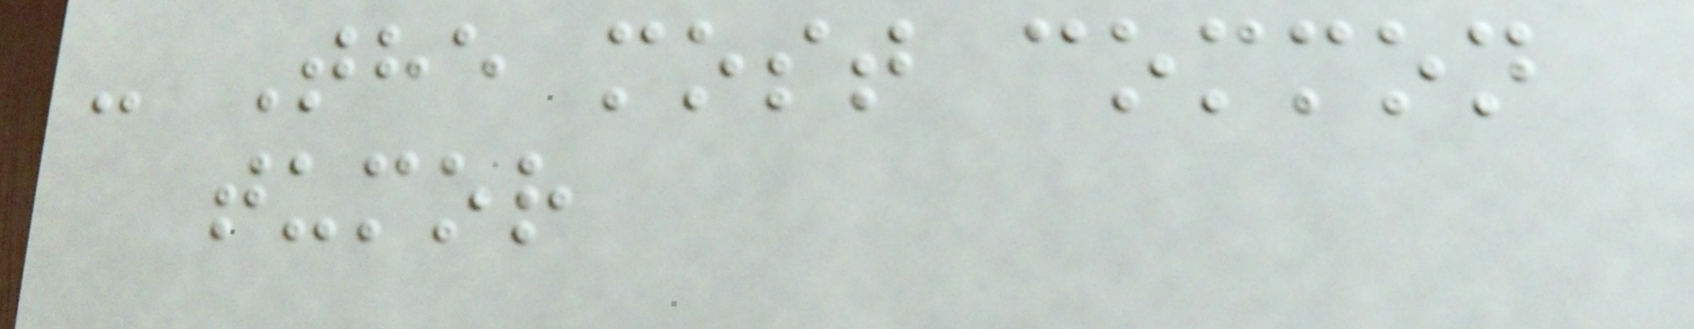- The most common
tumor
